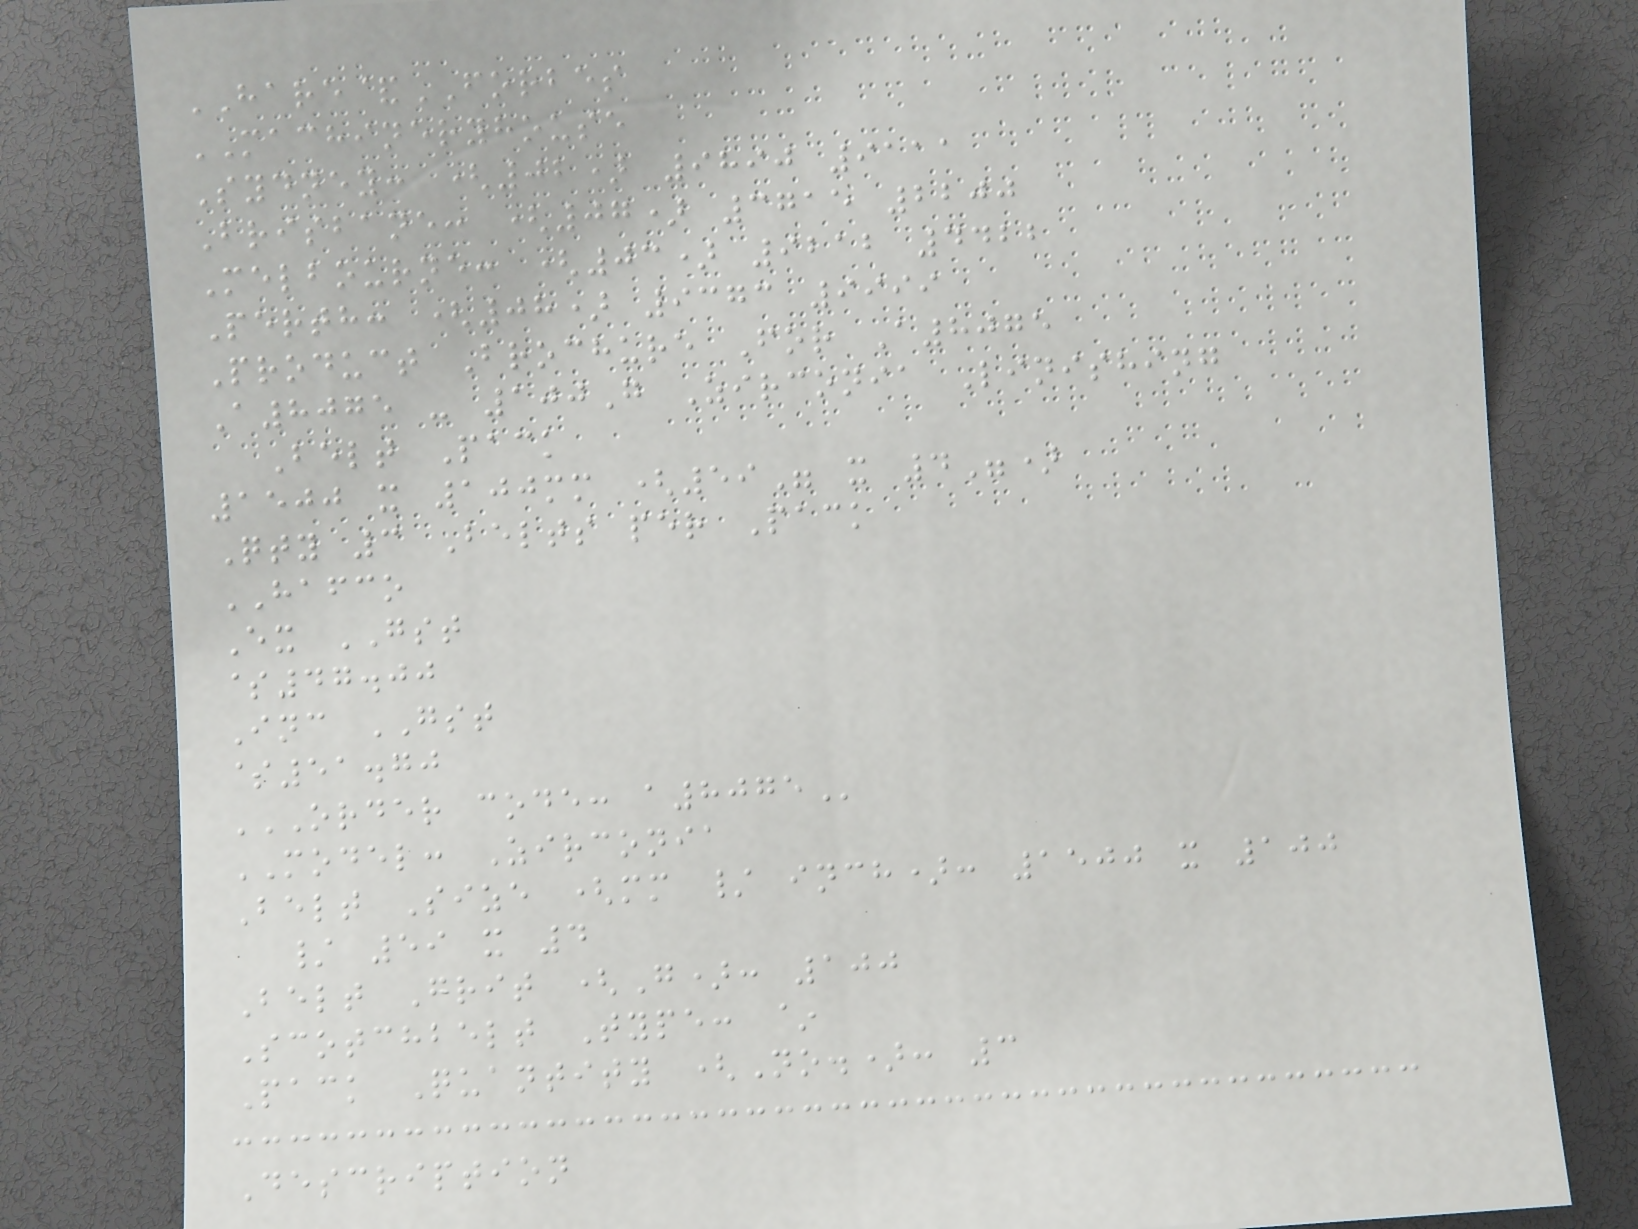HARE&FORBES
MACHINERYHOUSE
Sydney: (02) 9890 9111
Brisbane: (07) 3715 2200
Melbourne: (03) 9212 4422
Perth: (08) 9373 9999
Product Brochure For A8075
A8075 - 100G Zirconia Linishing
Belt Pack
1500 x 100mm (59" x 4")
Qty 3 Belts per Pack
HAFCO
Ex GST
$47.00
Inc GST
$51.70
ORDER CODE: A8075
MODEL: Zirconia
Belt Size (mm / inch): 1500 x 100
/ 59 x 4
Belt Grit (G): 100
Scotchbelt Type: ~
Pack Quantity (No.): 3
Description
